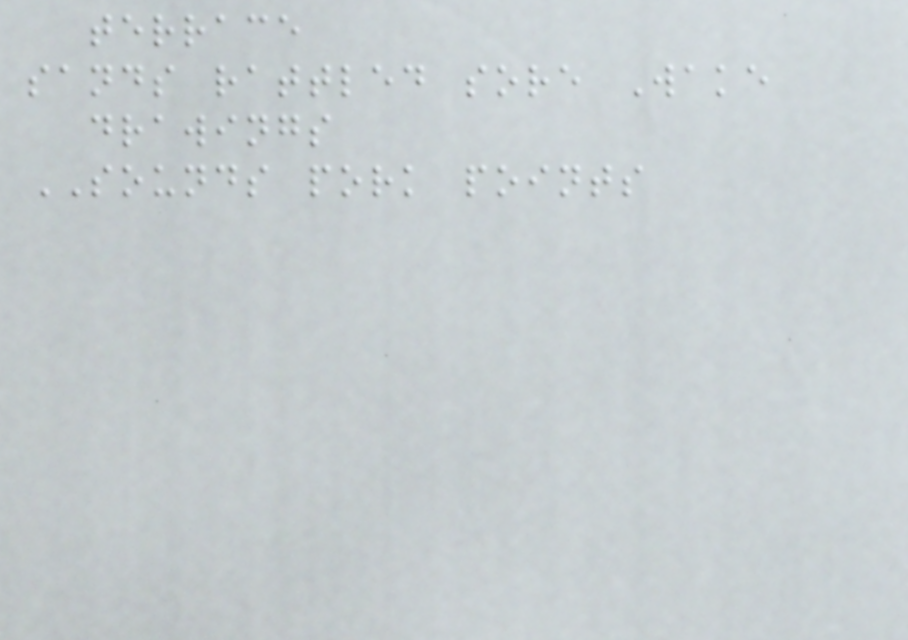terrace
sands rattled sore Wake
drawings
SOUNDS pork points
